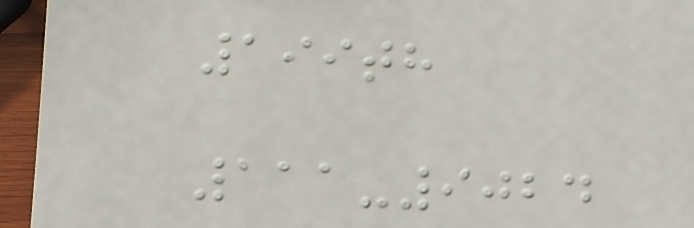199th
111-9024
